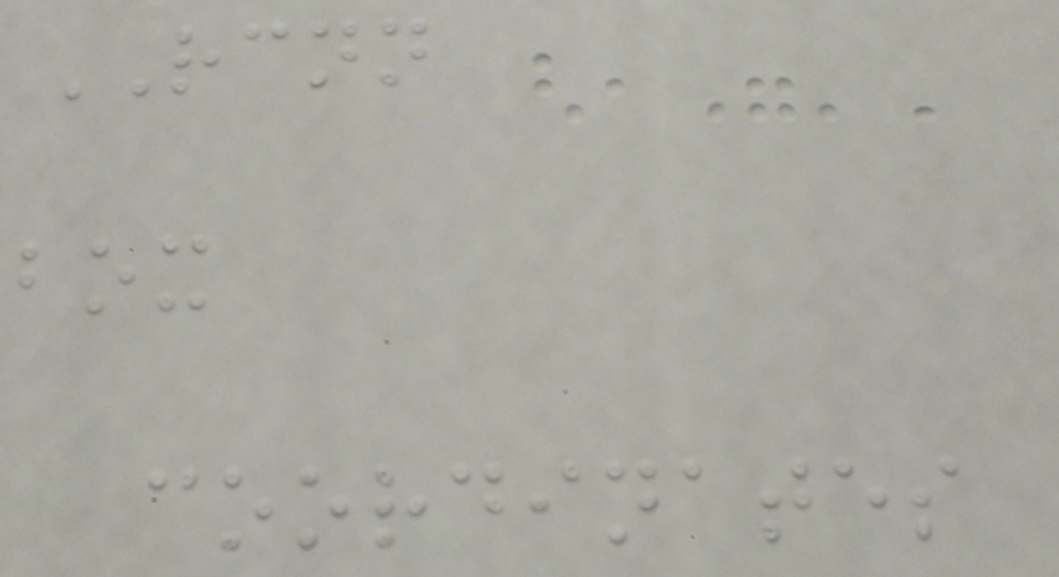RCNN
box
coordinates
